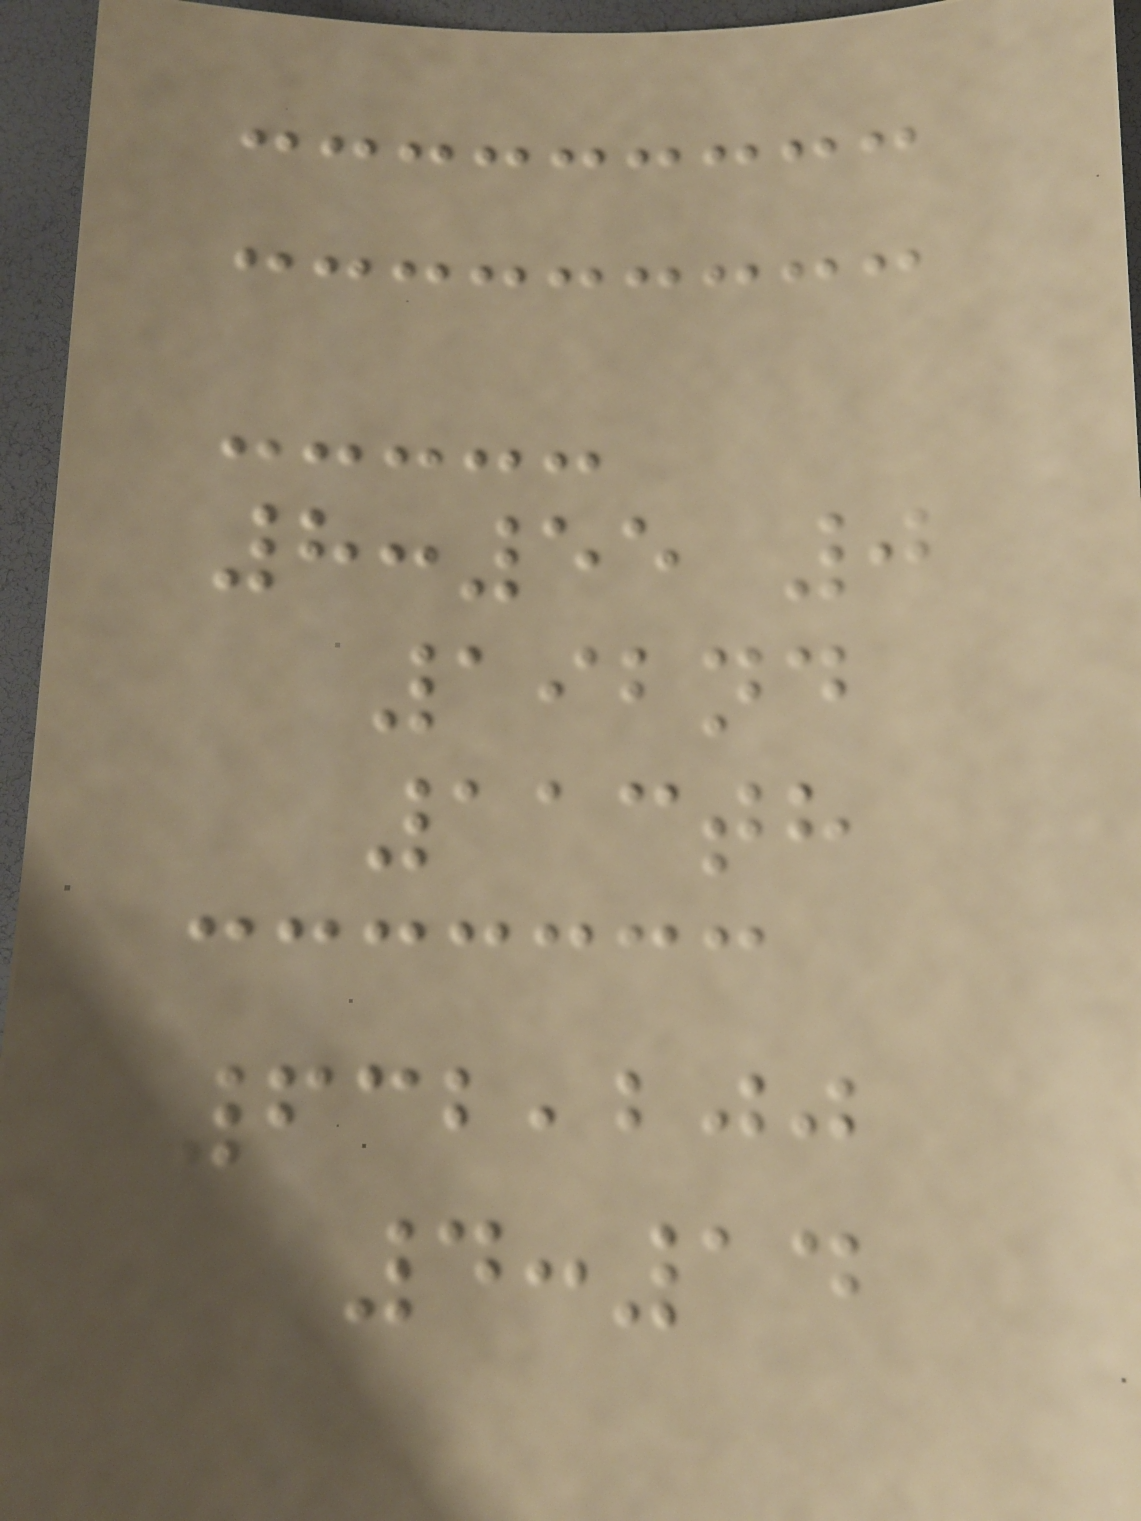8:55 0
192nd
113th
632,200
4:14
